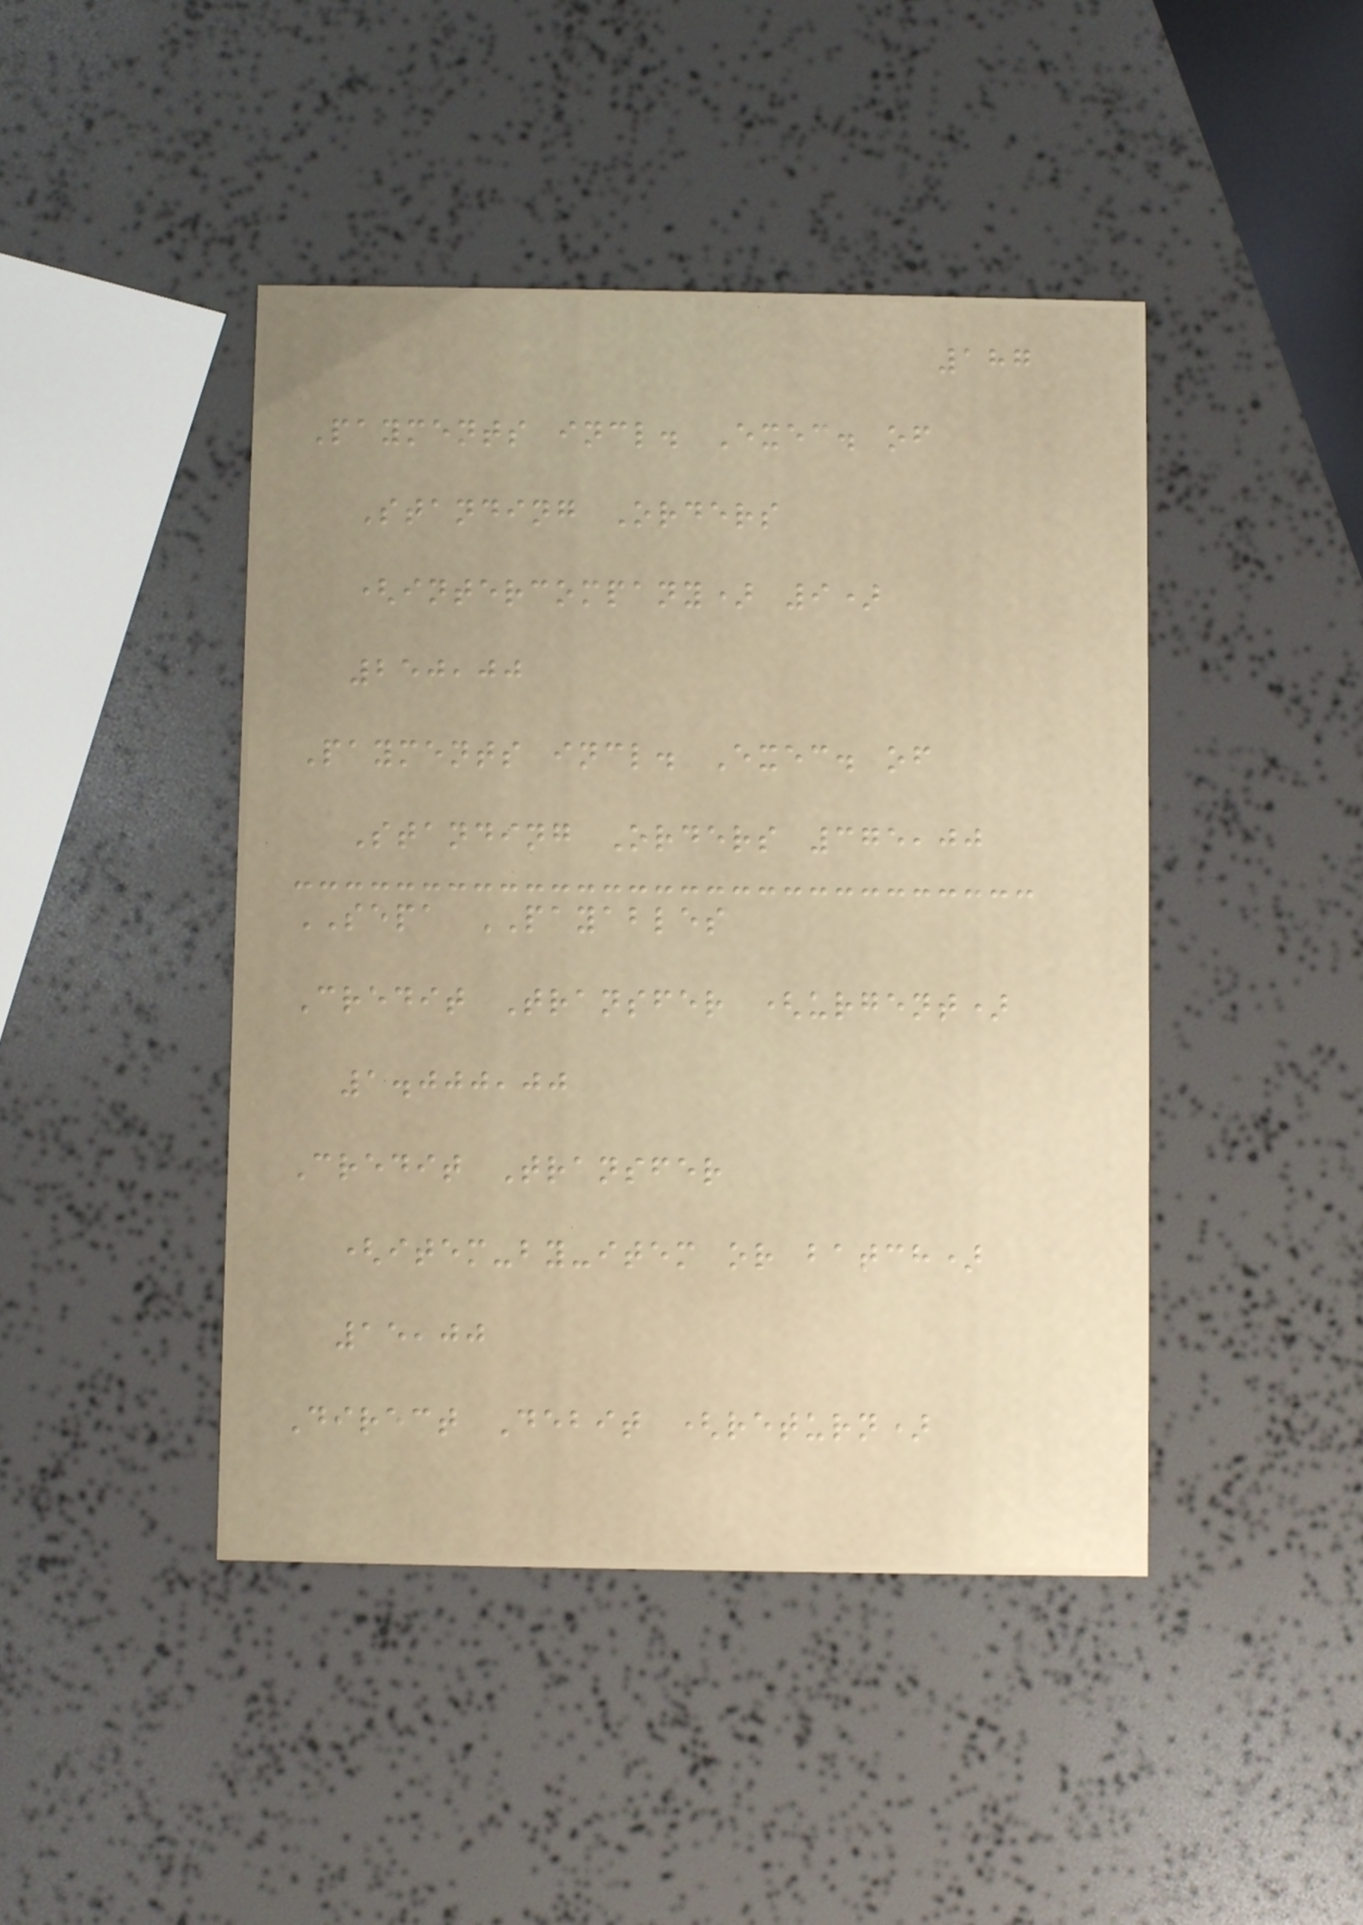187
Payments incl. Exec. of
Standing Orders
(intercompany) 9)
250,00
Payments incl. Exec. of
Standing Orders 375,00
SEPA PAYABLES
Credit Transfer (urgent)
1.000,00
Credit Transfer
(item-by-item or batch)
15,00
Direct Debit (return)
